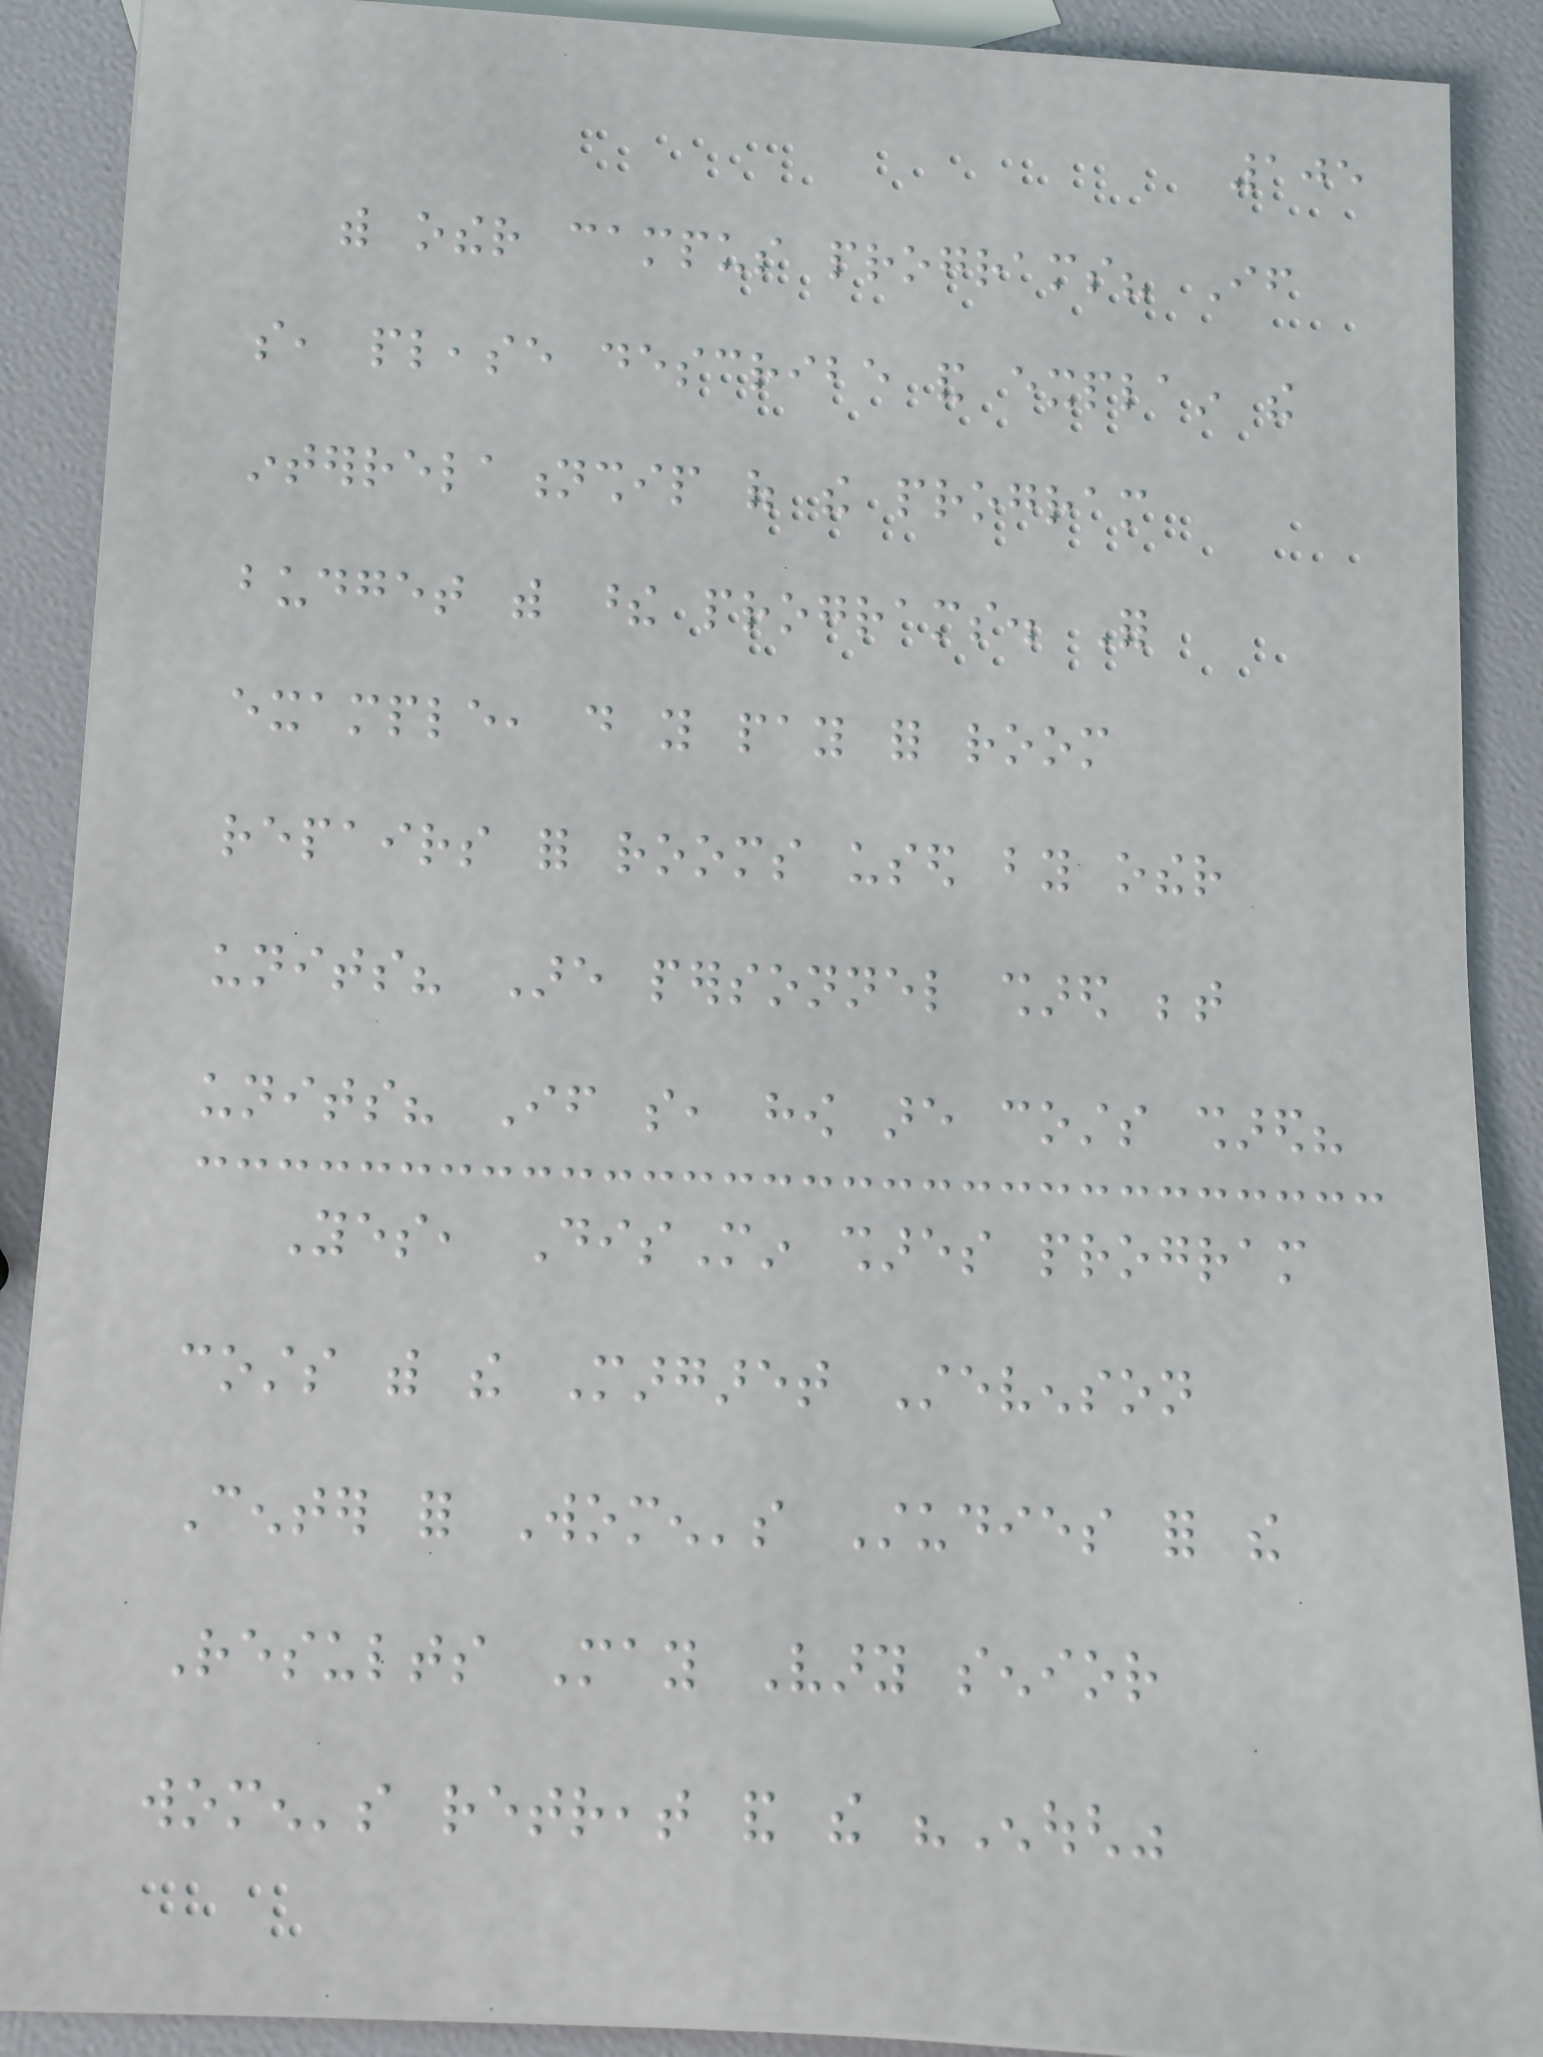105
with other campus programs? If
so, please describe and explain the
interrelationship of the program
budget with these programs. For
example, do you pay for room
repairs for rooms used by other
units? Are personnel shared between
units? If so, how are costs shared?
Yes, DisMin shares program
costs with the Margaret Stevenson
Center for Women's Studies for the
Results May Vary senior
women's retreat and the "Enough"
